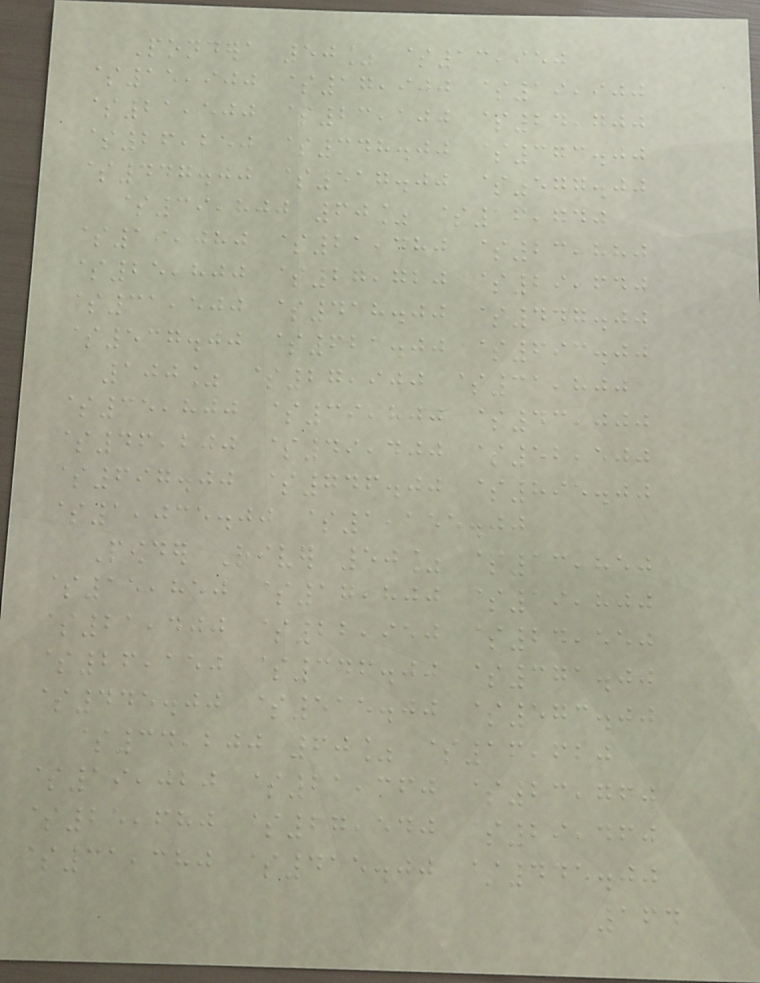Pondera 50% $13,950
$15,900 $17,900 $19,900
$21,500 $23,100 $24,700
$26,250 $348.00 $373.00
$447.00 $517.00 $577.00
$39,800 60% $16,740
$19,080 $21,480 $23,880
$25,800 $27,720 $29,640
$31,500 $418.00 $447.00
$537.00 $621.00 $693.00
100% $27,900 $31,800
$35,800 $39,800 $43,000
$46,200 $49,400 $52,500
$697.00 $746.00 $895.00
$1,035.00 $1,155.00
Powder River 50% $13,850
$15,850 $17,800 $19,800
$21,400 $22,950 $24,550
$26,150 $346.00 $371.00
$445.00 $515.00 $573.00
$34,200 60% $16,620
$19,020 $21,360 $23,760
$25,680 $27,540 $29,460
$31,380 $415.00 $445.00
164
